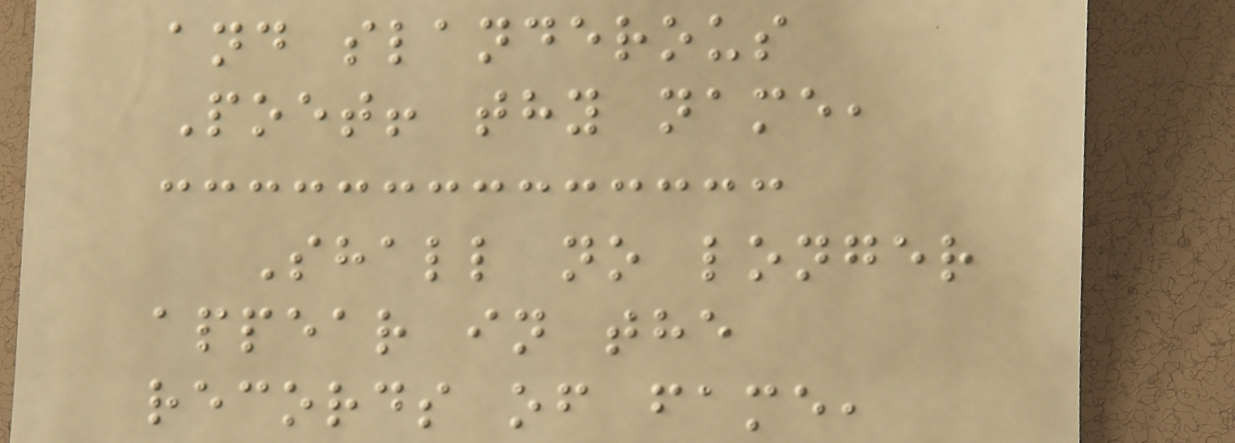and slanderous
Poet! thy name,
Shall no longer
appear in the
records of fame,
